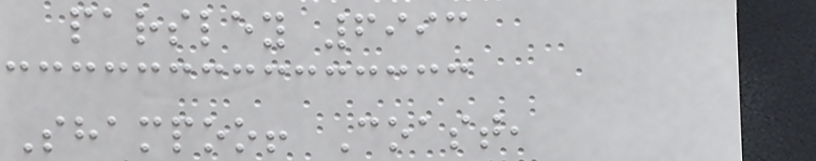parsley 6993
Shampoo! Coast,
